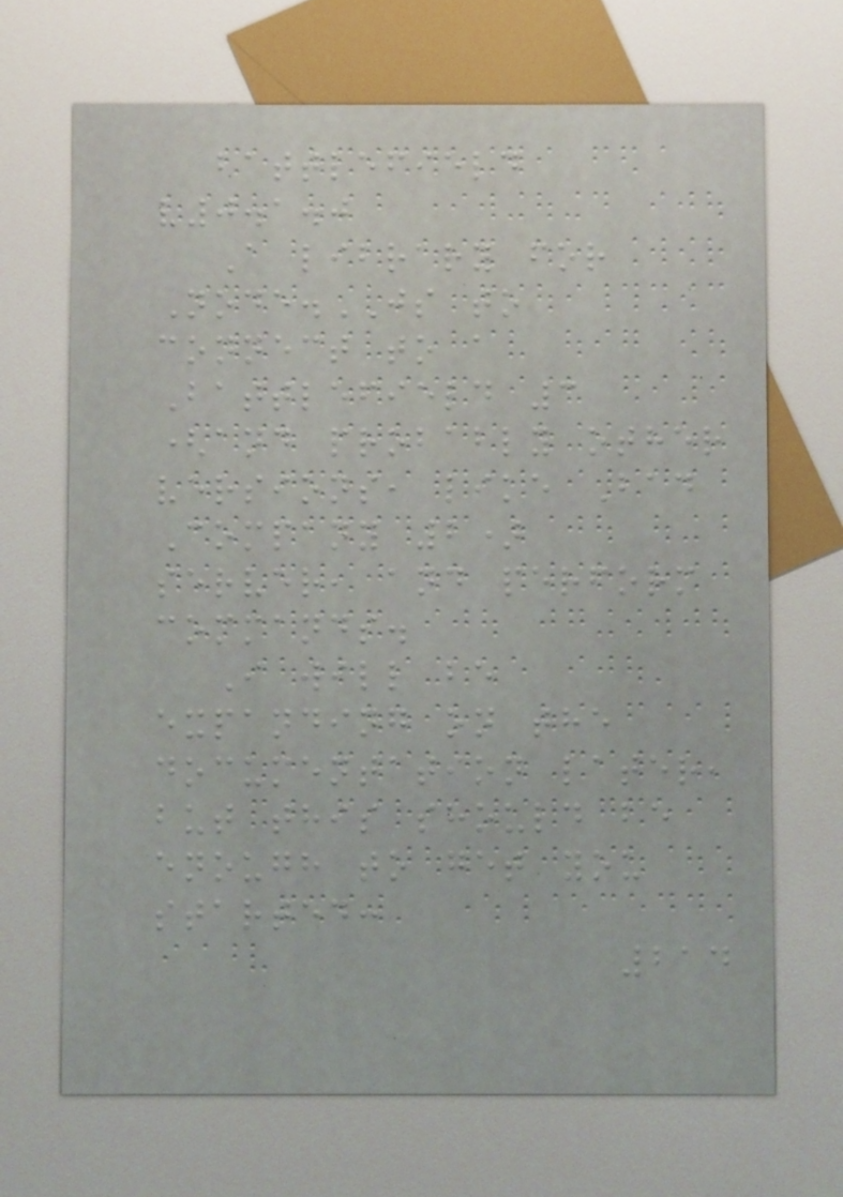battlefield
v0.1.0
A library for
Node.JS to
connect to a
Battlefield 3
(and probably other
versions, like Bad
Company 2)
server, and perform
commands.
I will be
expanding on the
documentation later,
but this should be
enough to get you
started:
214
